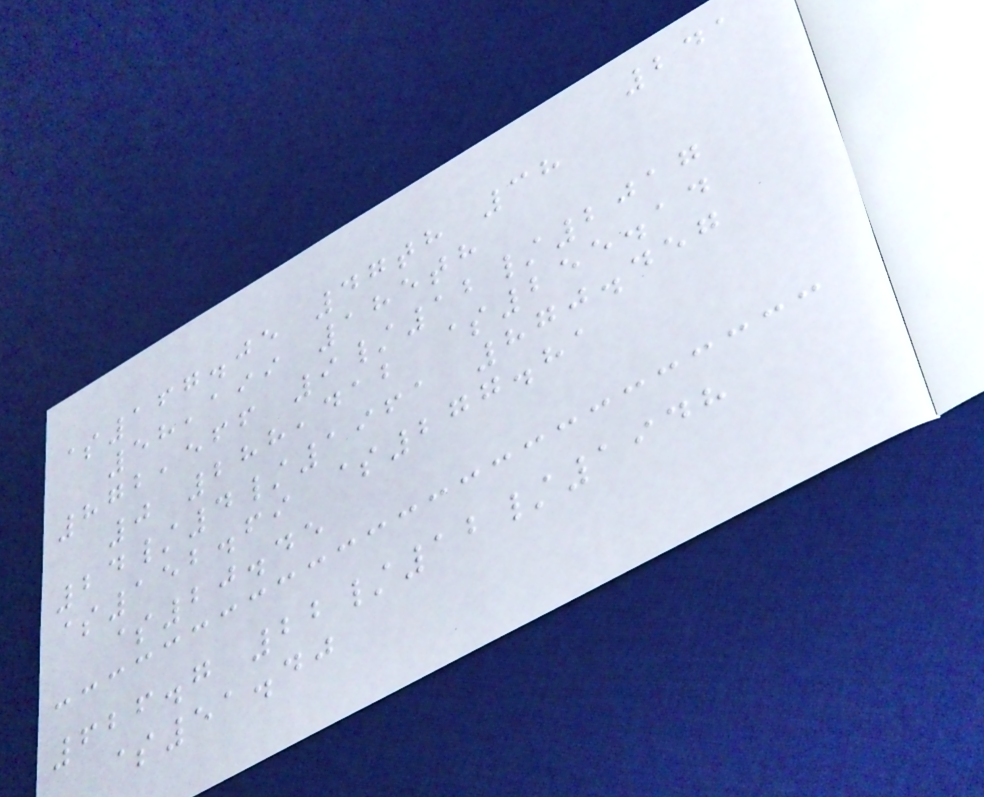241
$167.05 47th 38
58,199 185th
872,566 9/12/2017
0 288,412 $255.14
24/4/1961 870.457
$152.69 $277.81
$20.45
626.7 22/12/1948
$51.40
